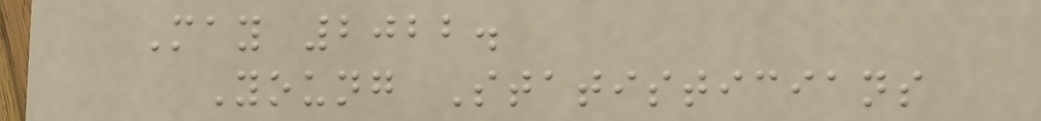May 2022.
Young Statisticians
